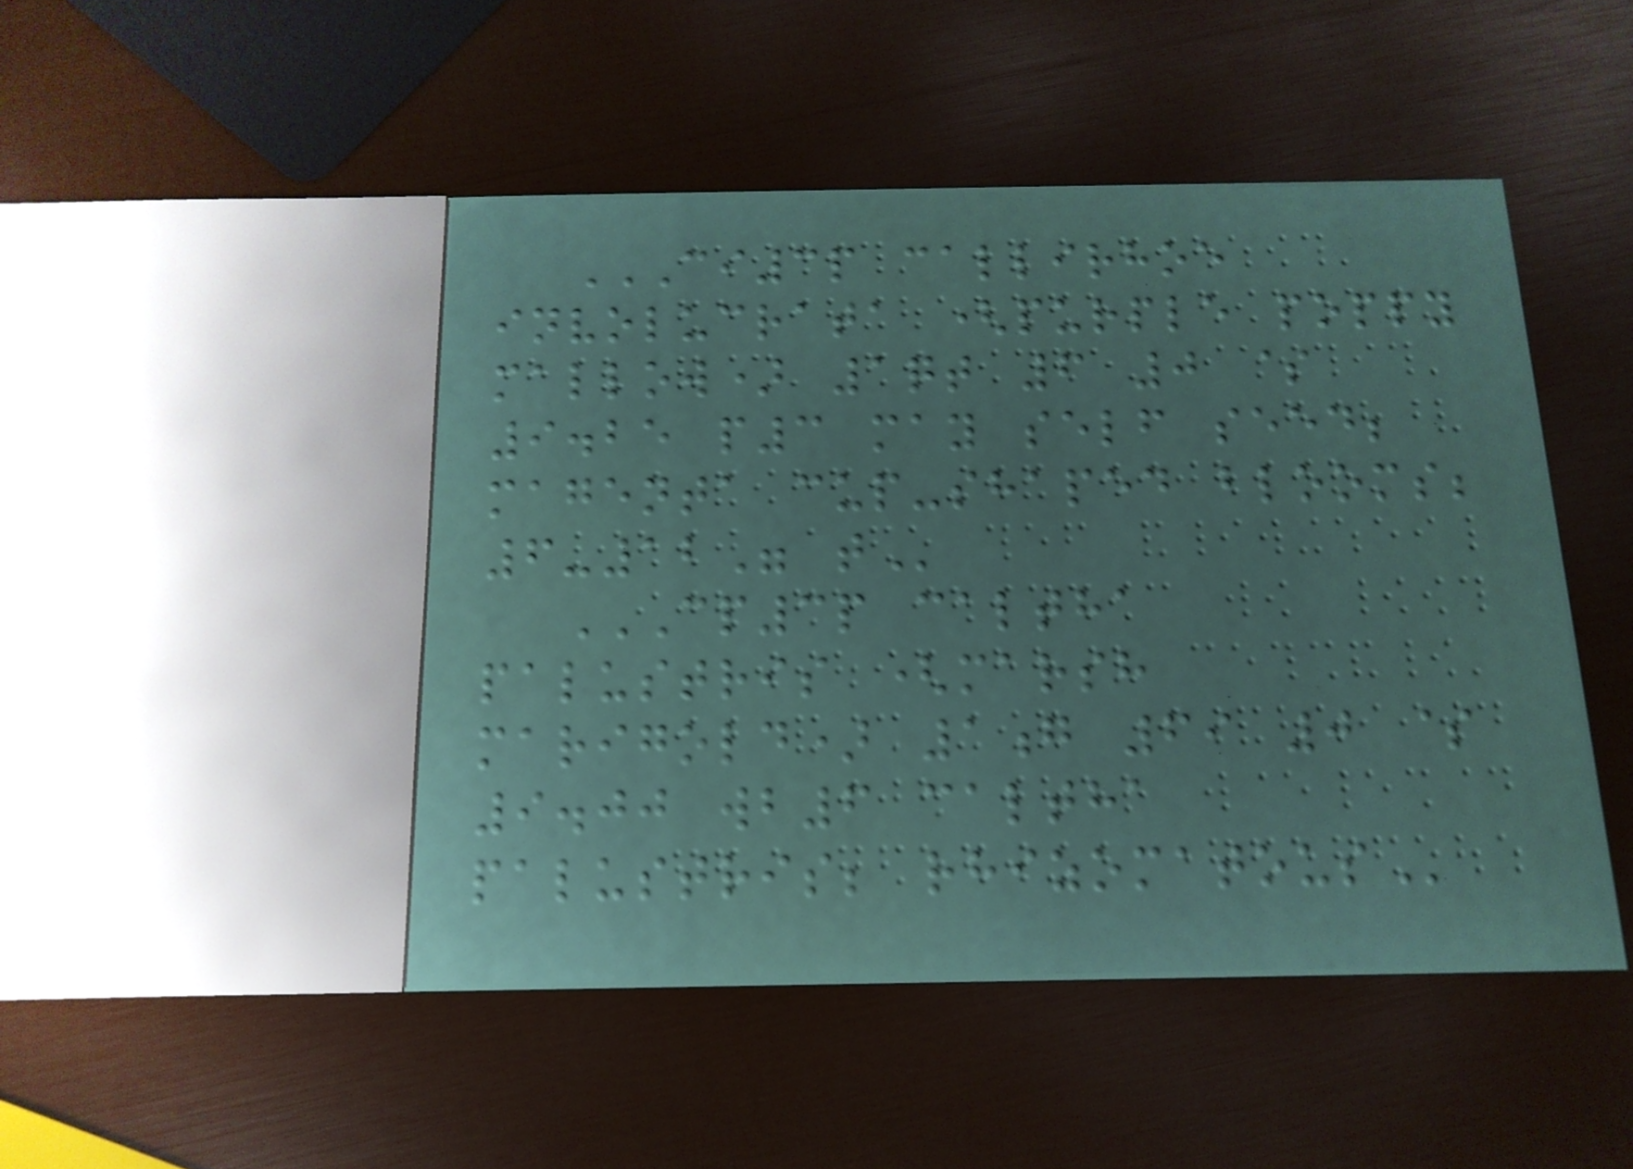CI3P CALLIRHOE
INVOLUCRATA (PURPLE POPPY
MALLOW) 1QT 6 0 $
9.25 P3 MAY SELF SEED;
MAGENTA CUP-SHAPED BLOOMS;
6-12" T
CP3P CALTHA
PALUSTRIS (MARSH
MARIGOLD) 1G 69 0 $
9.00 WB6 CALTHA
PALUSTRIS; RHIZOMATOUS
